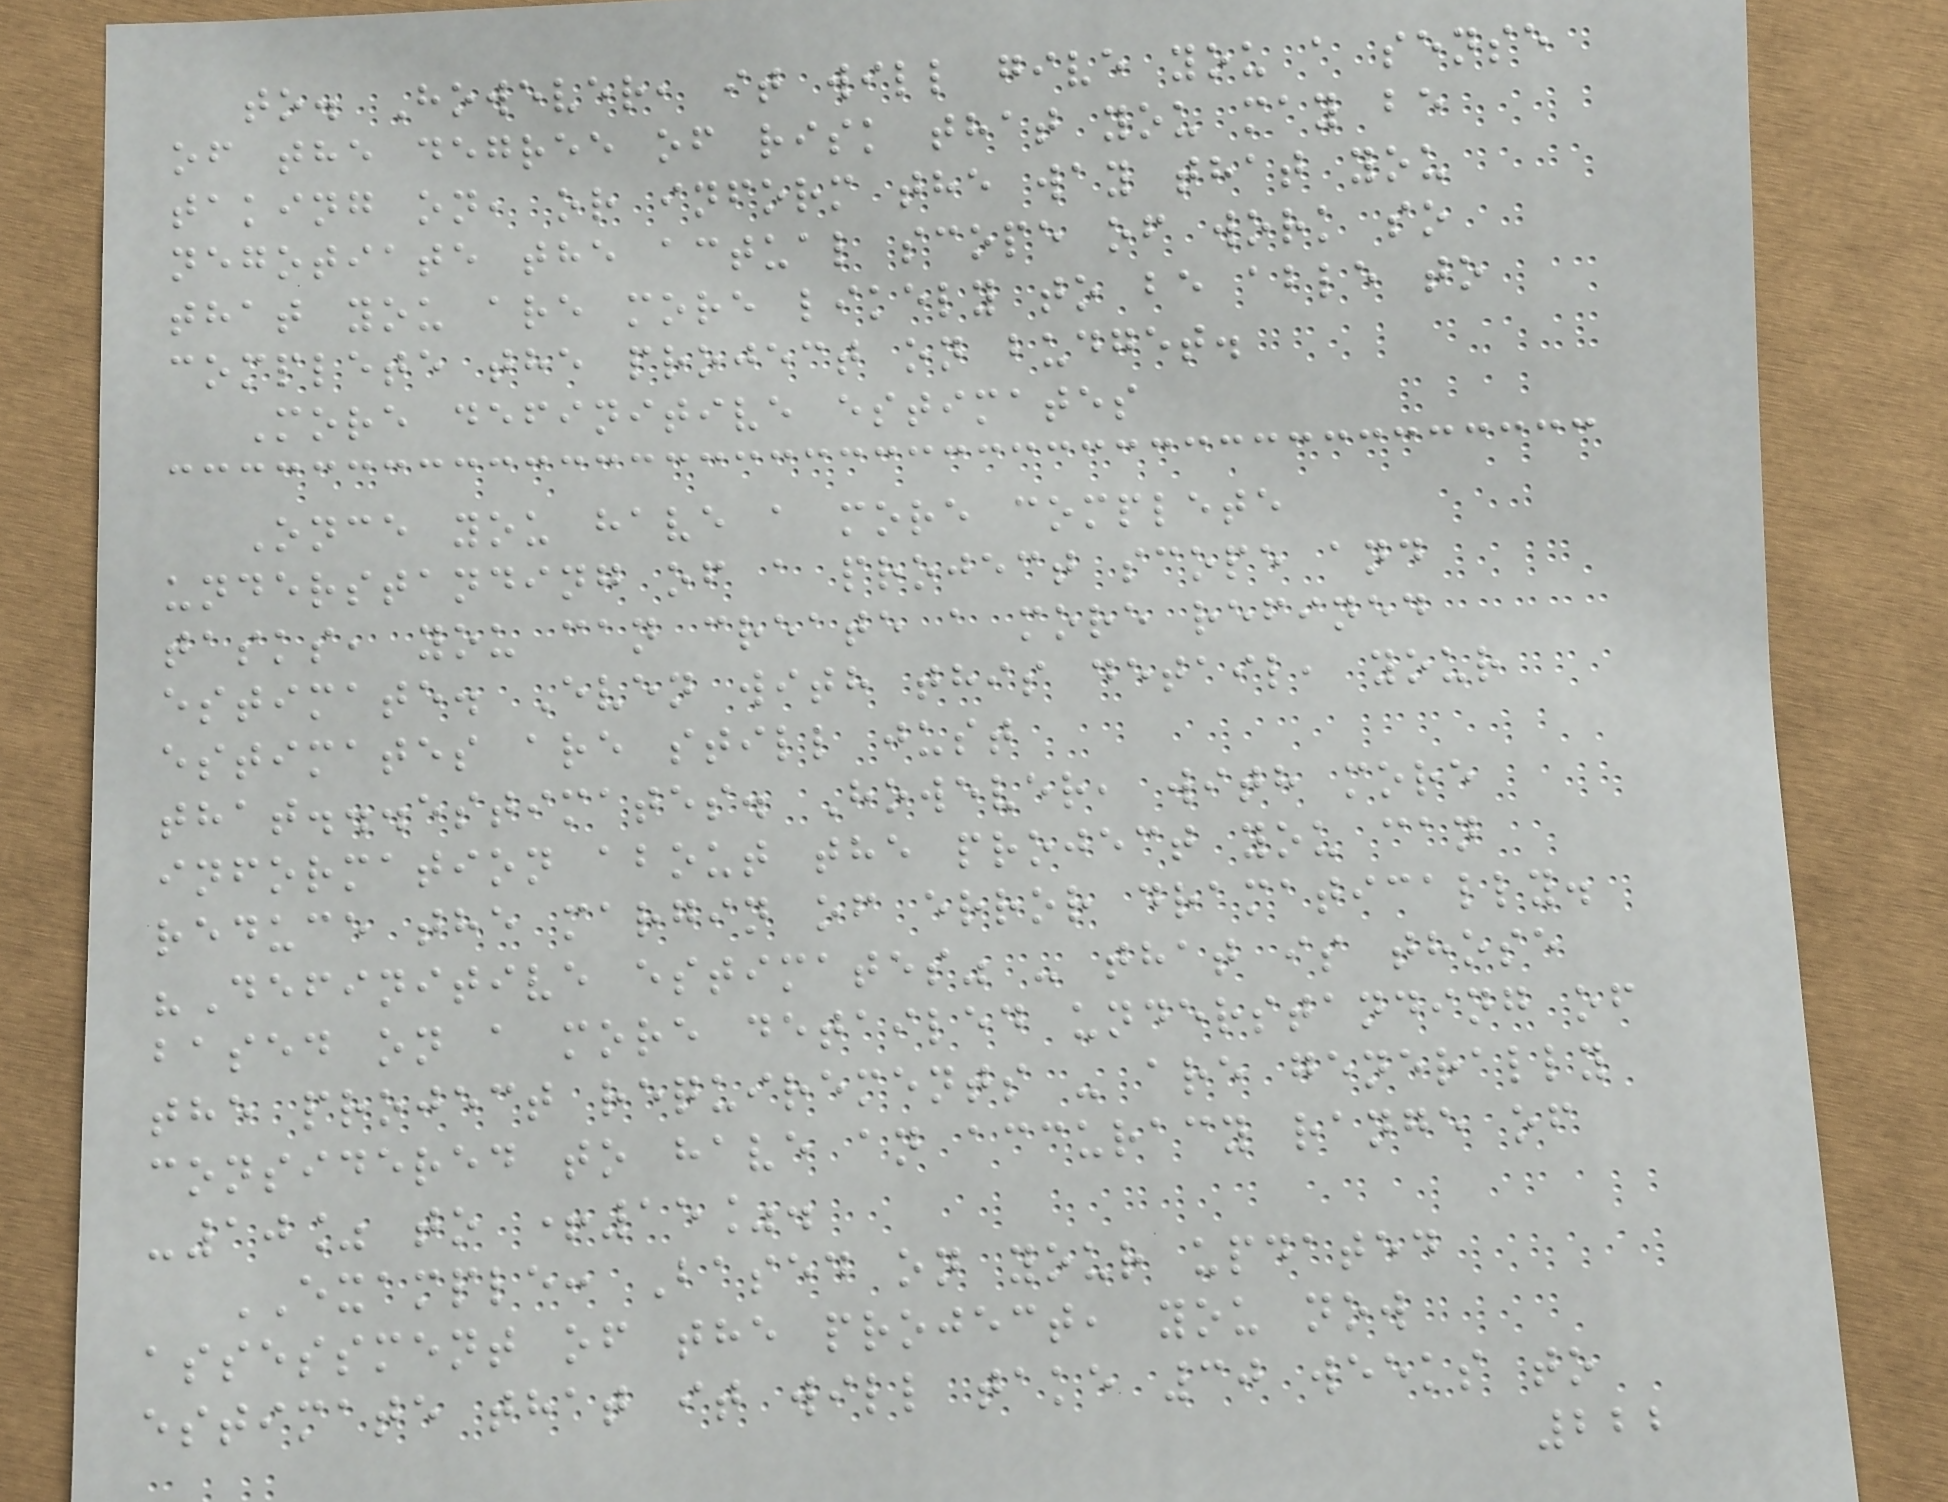to. However, it will give you a sense
of the degree of risk that you may be
taking on, or inform the way that you
negotiate the actual scope of work so
that you are more likely to be able to
complete the project on budget.
More definitive estimates
Once you have a more complete
understanding of a project scope and
tasks, you can create a more refined
estimate. Even with this detail, your
estimates are still just
that...estimates. However, with more
information about the project you can
reduce the margin of error dramatically.
"Definitive estimates" - that is those
based on a more detailed understanding of
the project requirements - are generally
considered to have an accuracy range of
-10% to +15%.
EXAMPLE: Based on your updated
assessment of the project, you now
estimate that it will take 30 weeks to
222
